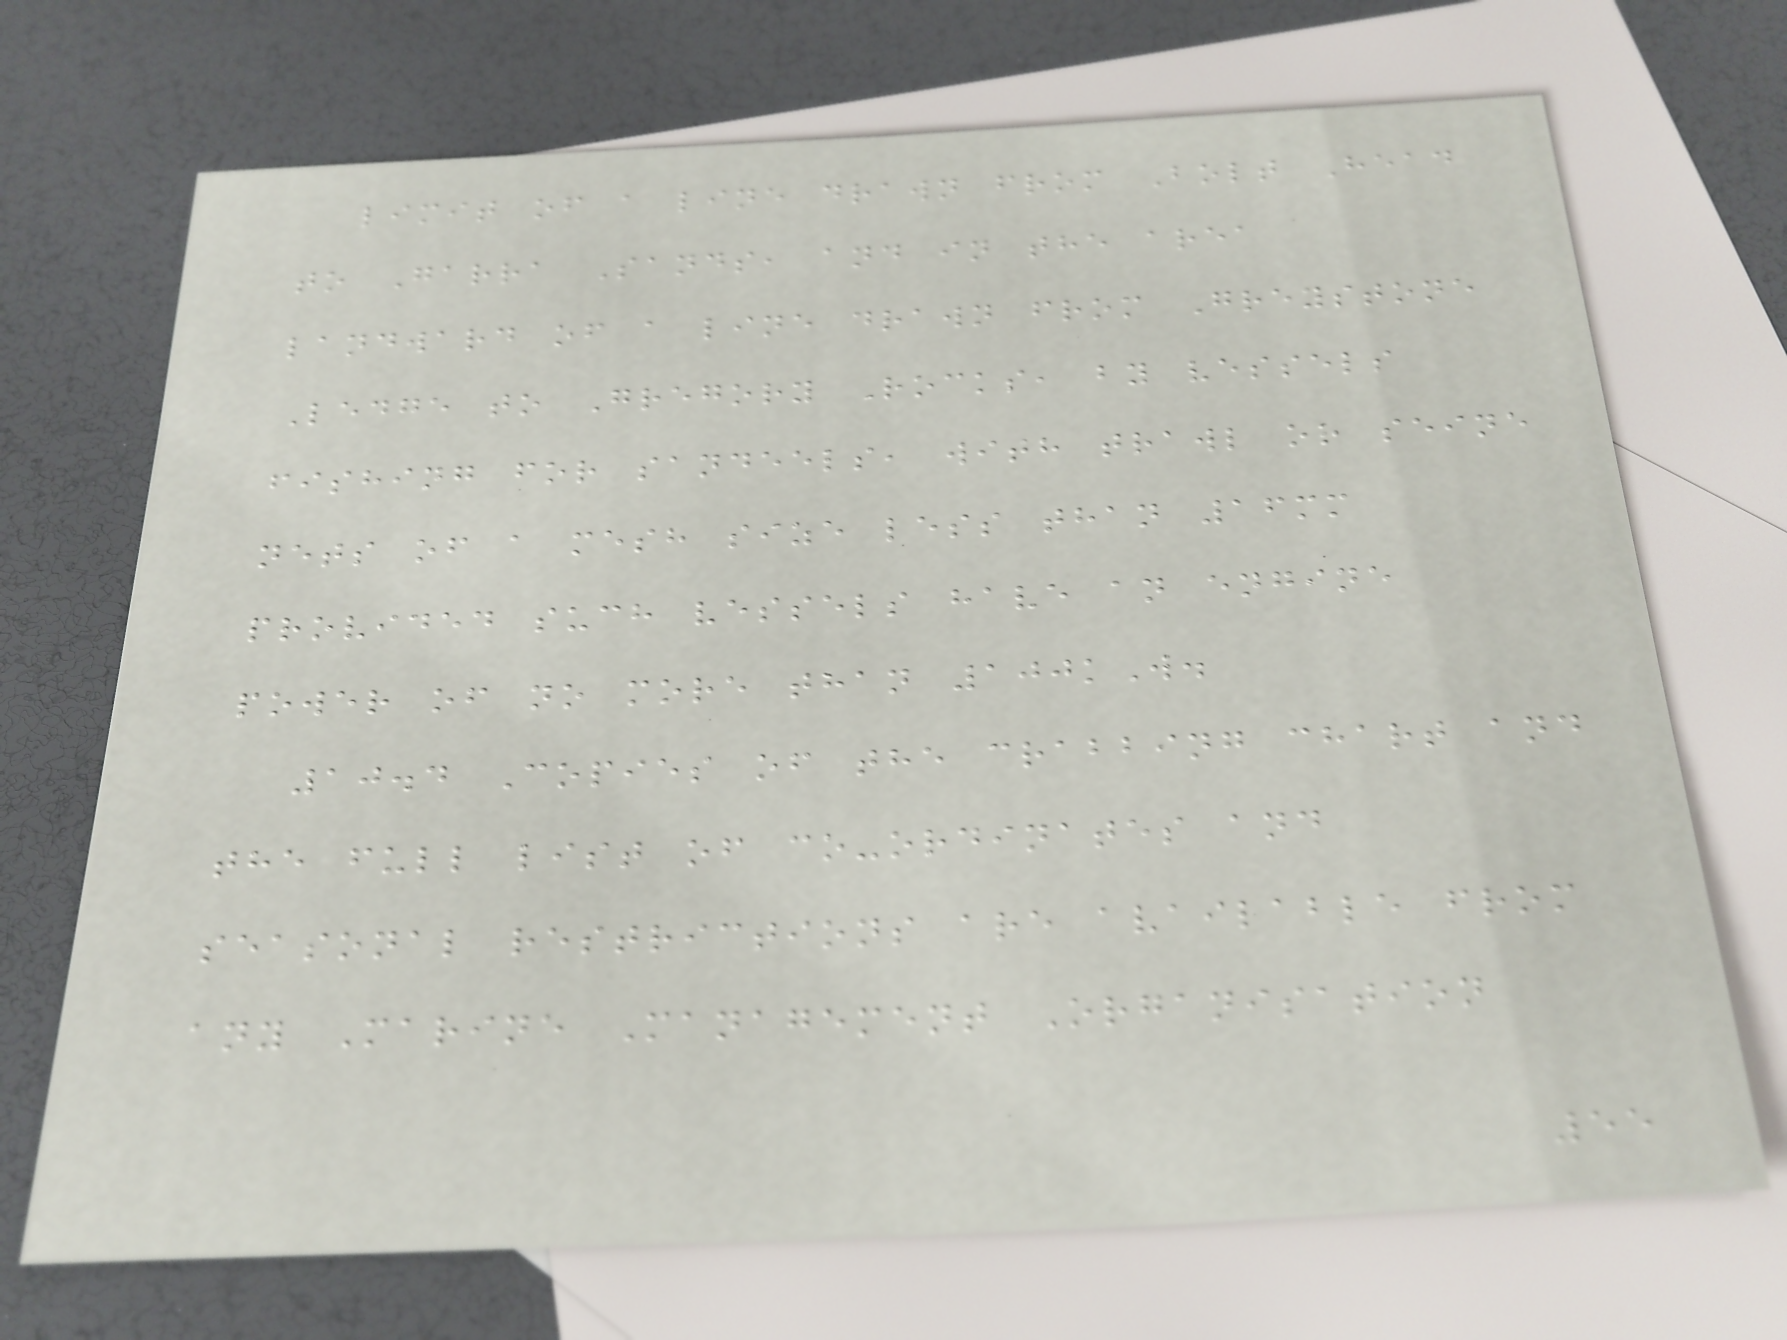limit of a line drawn from Bolt Head
to Garra Sands, and in the area
landward of a line drawn from Greystone
Ledge to Gregory Rocks, by vessels
fishing for sandeels, with trawl or seine
nets of a mesh size less than 16mm
provided such vessels have an engine
power of no more than 100kW.
10.4 Copies of the crabbing chart and
the full list of co-ordinates and
seasonal restrictions are available from
any Marine Management Organisation
55
